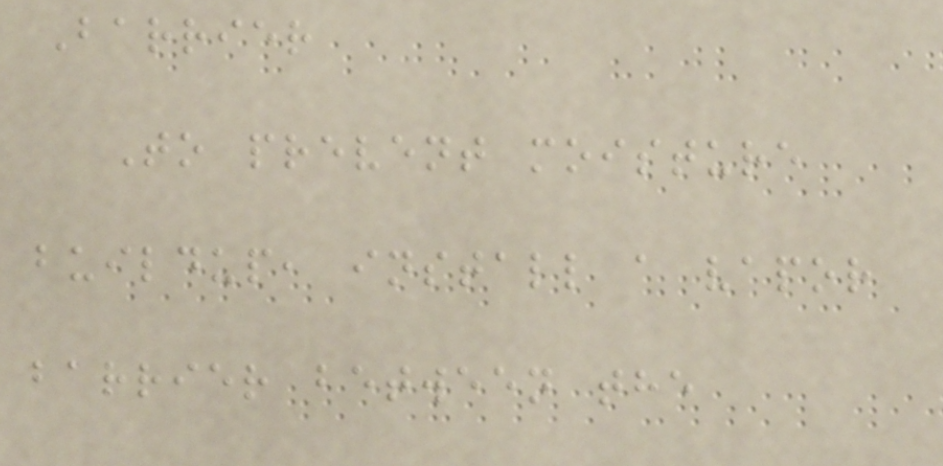Barrier
To prevent moisture
buildup, install a vapor
barrier between the
